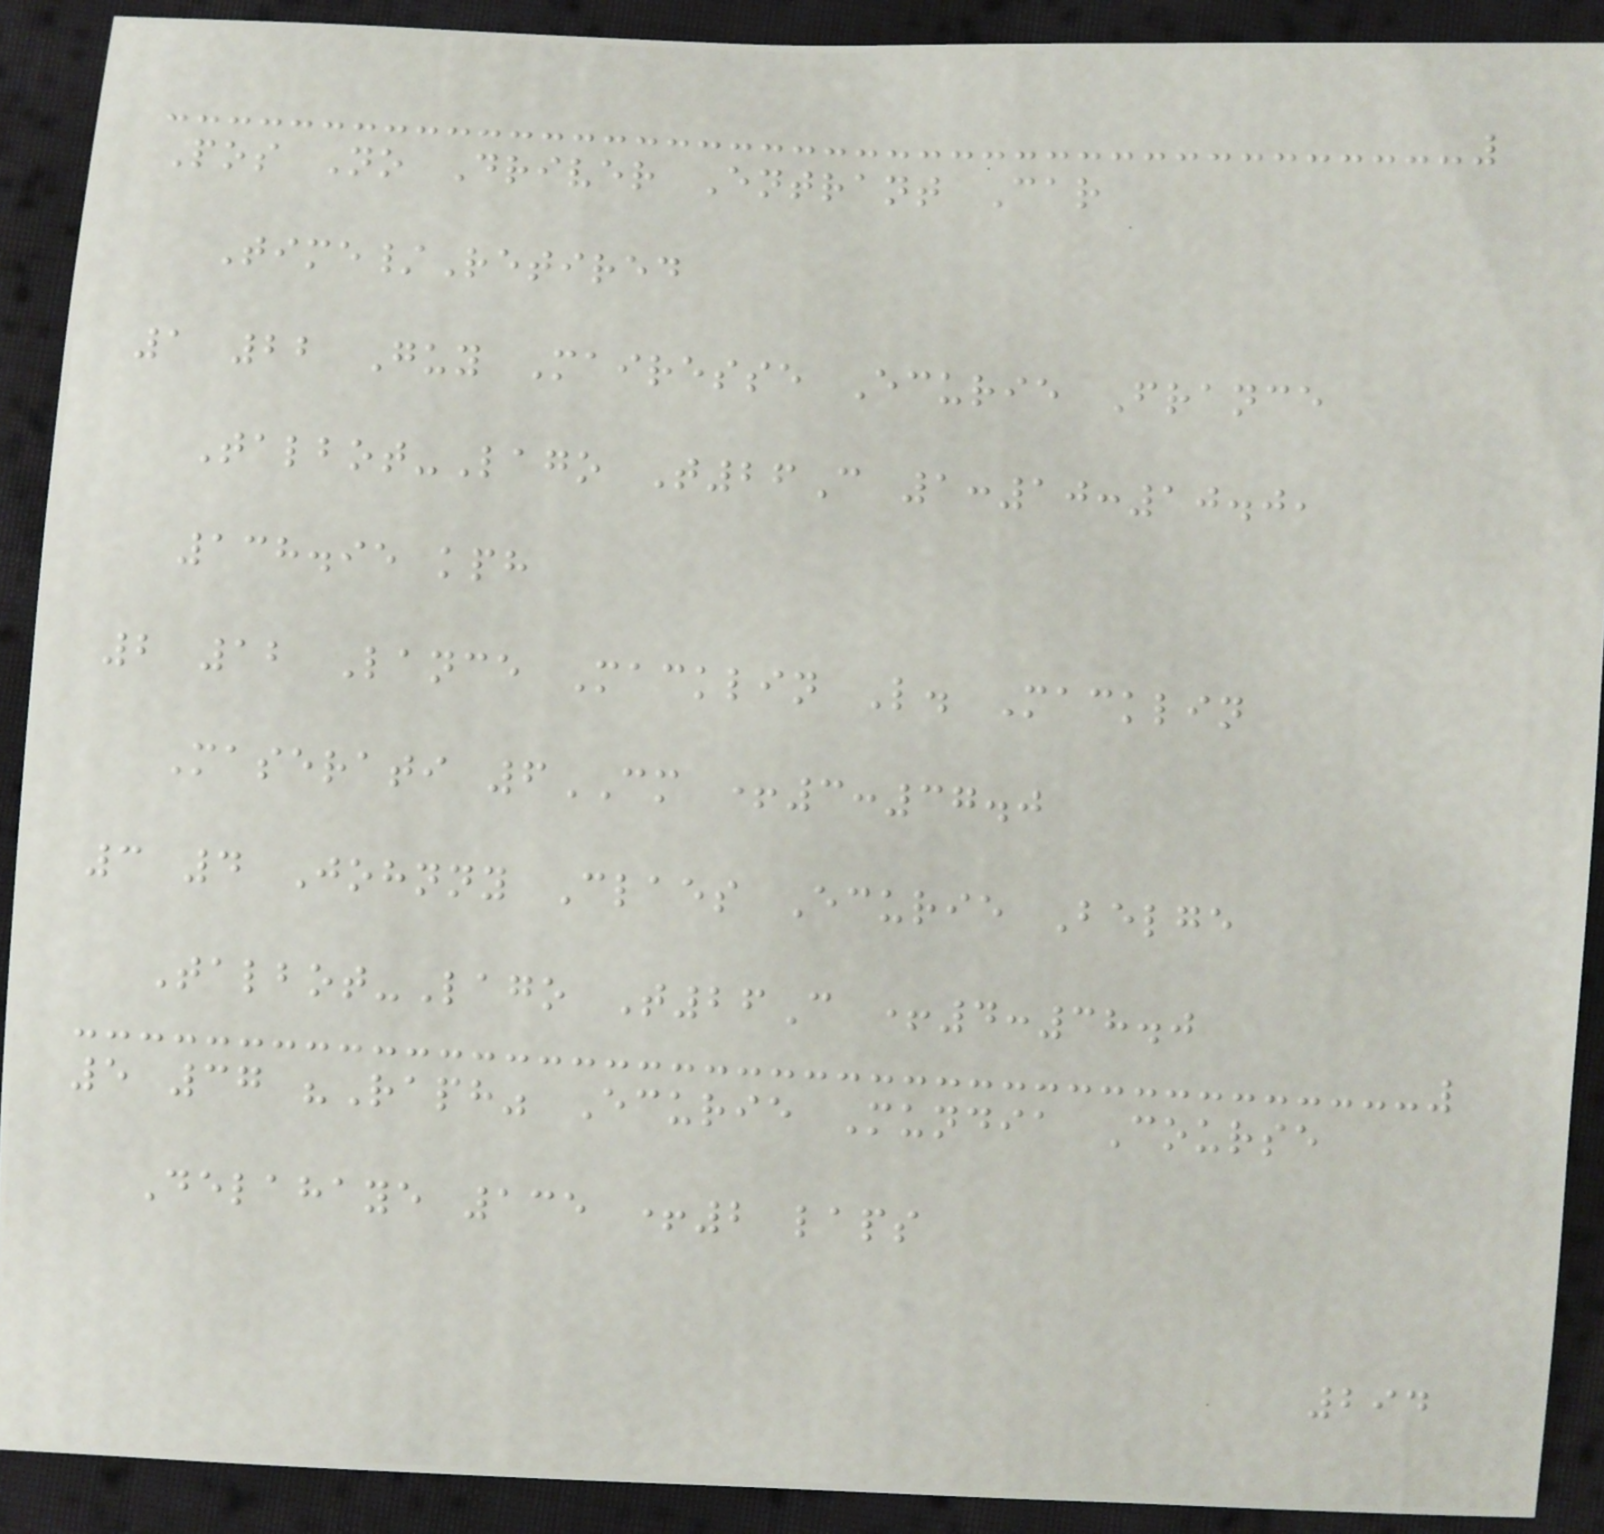Pos No Driver Entrant Car
Time/Retired
1 22 Guy Mairesse Ecurie France
Talbot-Lago T26C 1:10:10.0,
138.95 kph
2 12 Lance Macklin L. Macklin
Maserati 6CM +3:37.0
3 4 Johnny Claes Ecurie Belge
Talbot-Lago T26C +4:38.0
5 37 "Raph" Ecurie Mundia Course
Delahaye 135 +2 laps
294
